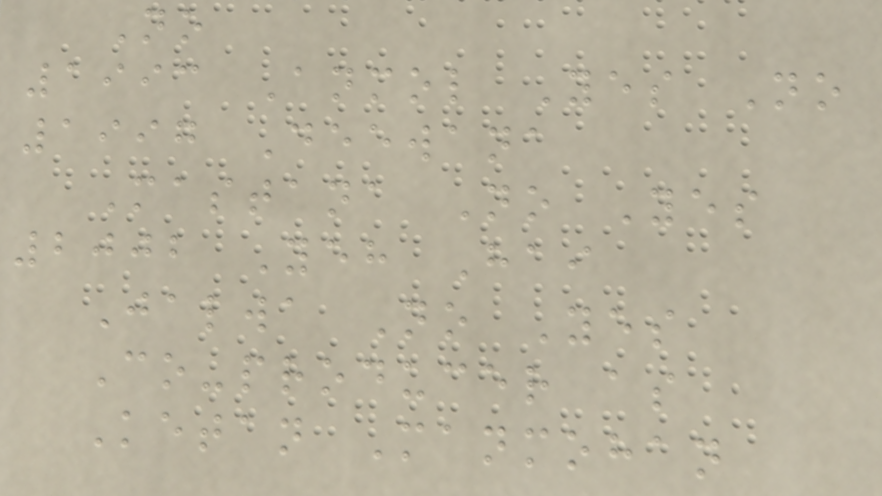No
1993 Anmol Yes No
1997 Deewana
Mastana No Yes
2002 Yeh Hai
Jalwa No Yes
Co-producer as
Ketan Manmohan
